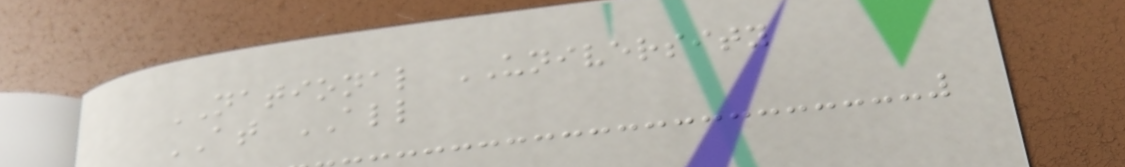NATIONAL UNIVERSITY
AT ALL
